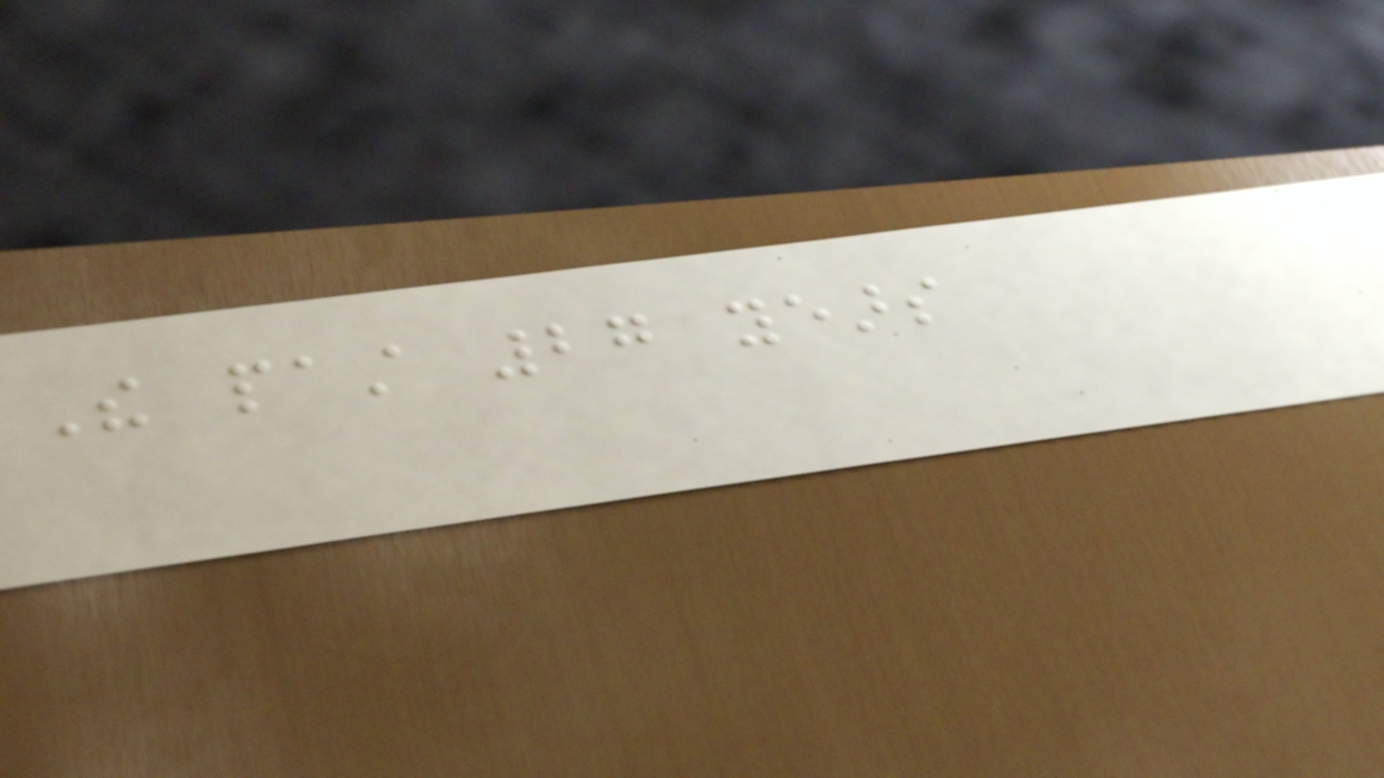The past 27 years
